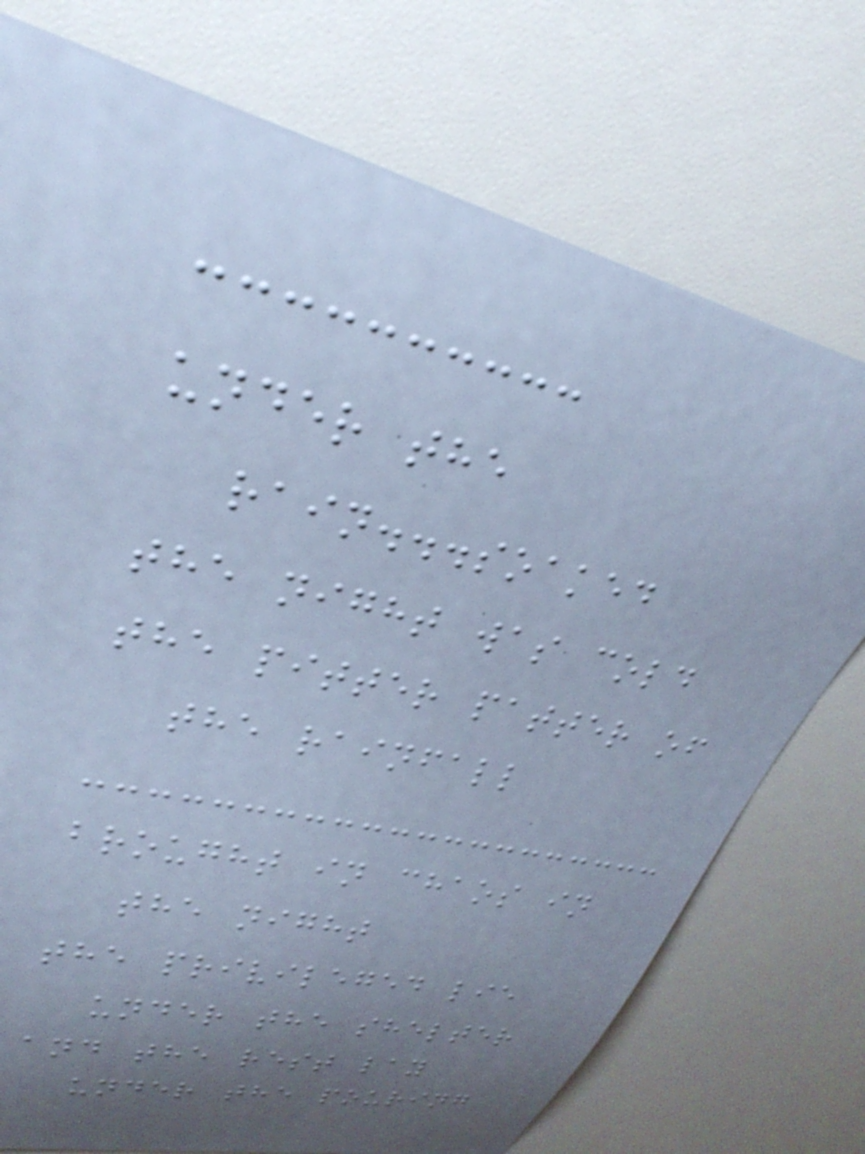under the
rain...soaked
the night was cold
the pitter patter of
the rainfall
brought in chaos in
the night
the privileged lie
under the shelter
and the rest lay
under the pouring
